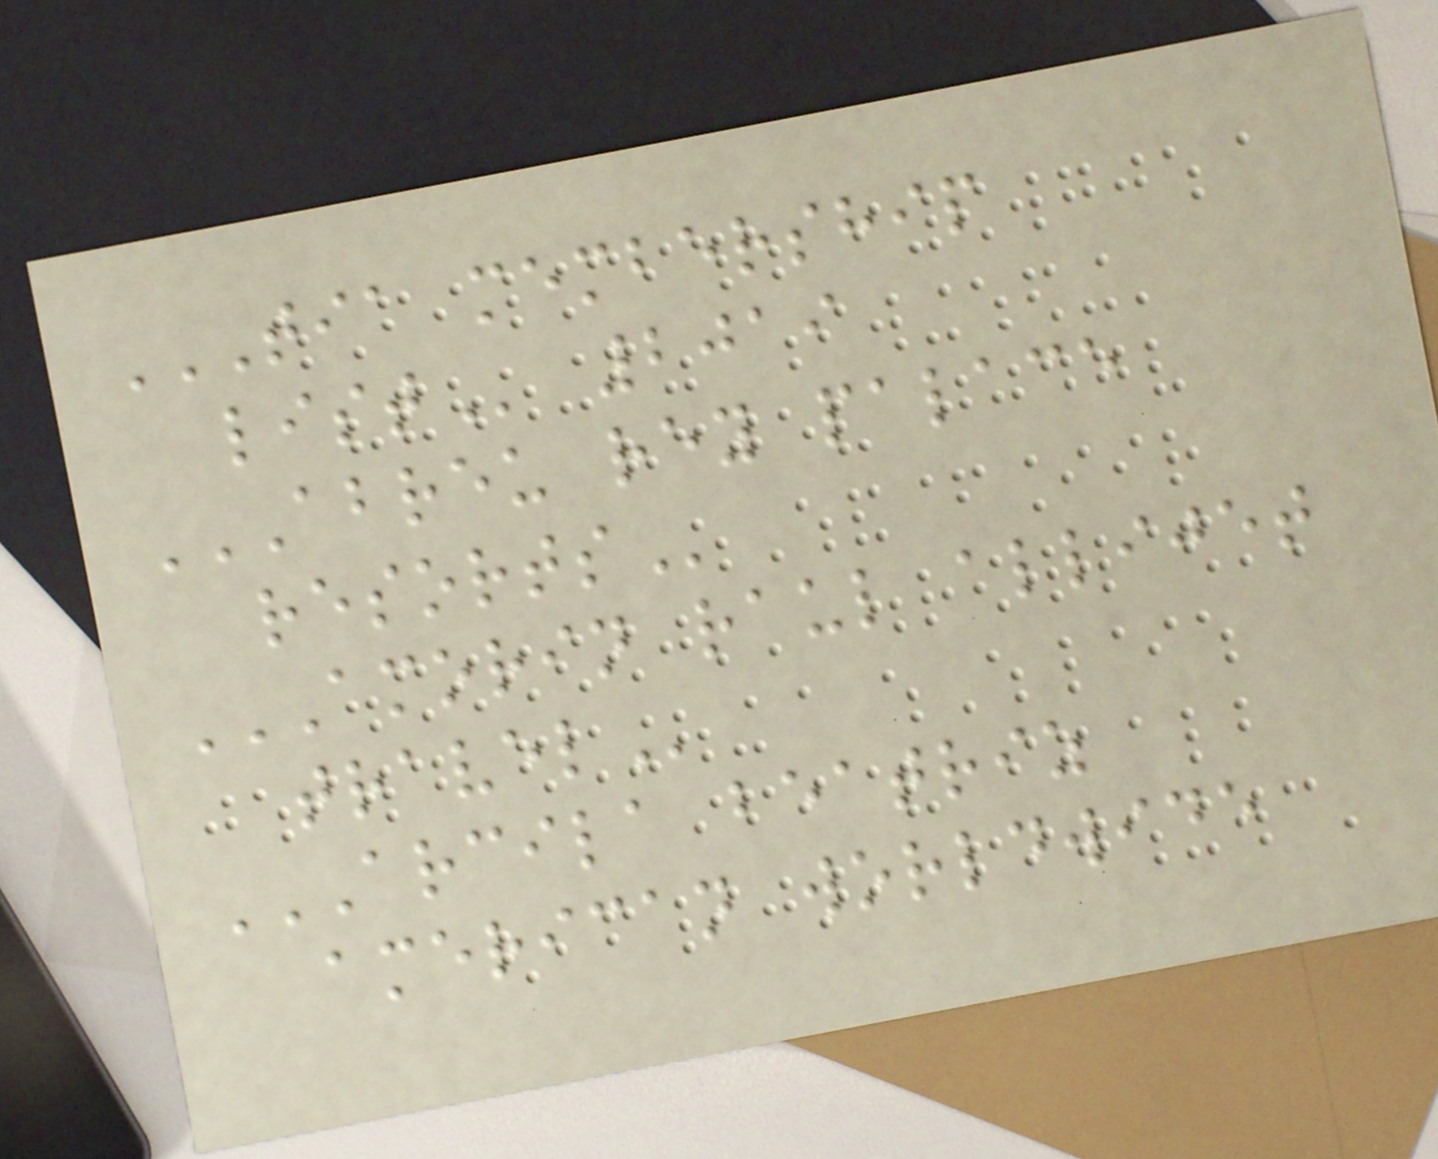TIA MEMBERSHIP
LIST 2019
ABREU REY PALACE
RESORTS
AMORIN RAUL ALLIJET
TRAVEL
ARCILA BEATRIZ
AMERICAN WORLDWIDE
